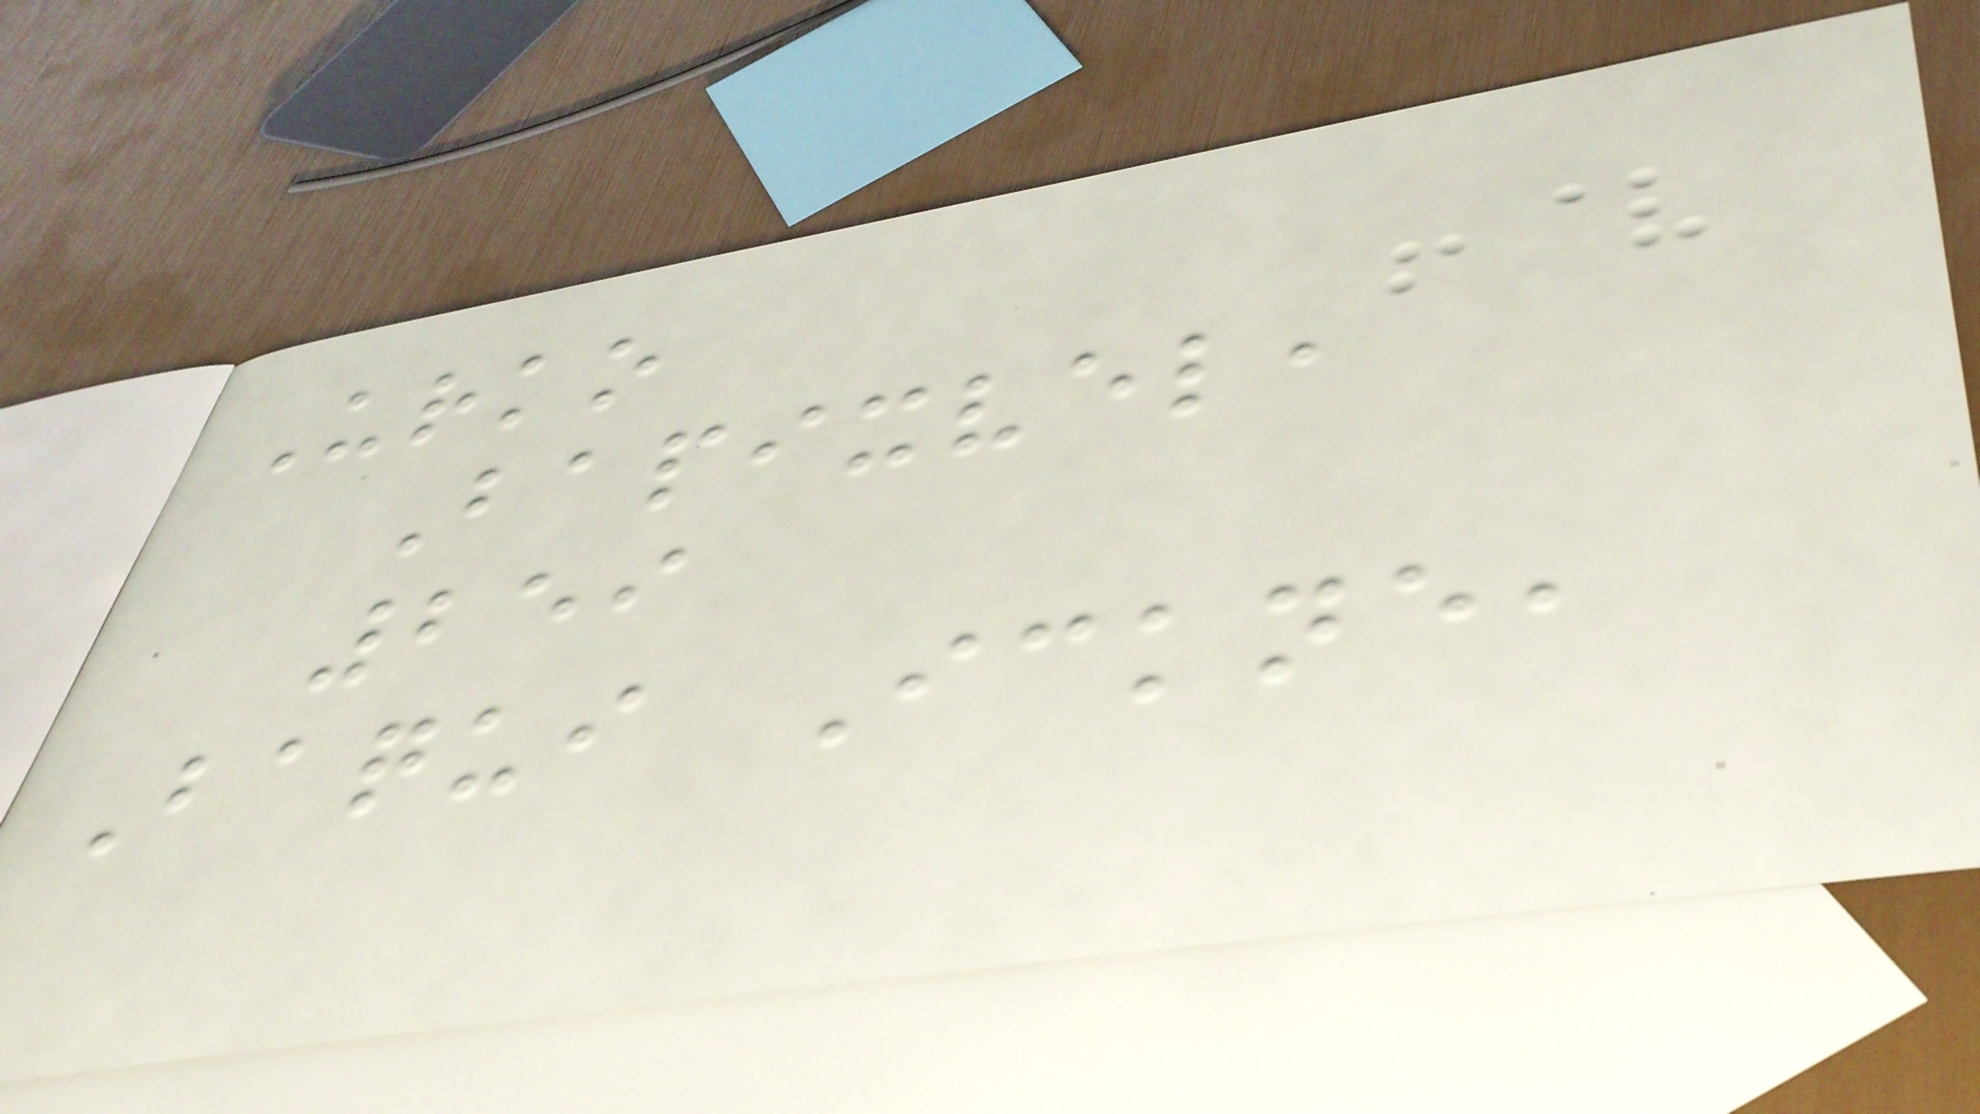Urko
Bapixvel,
259
Baqui Ickne,
